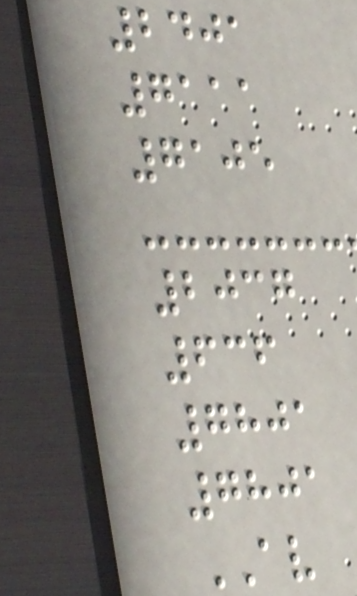2401
7111
7105
2037
636
7801
7801
AV
